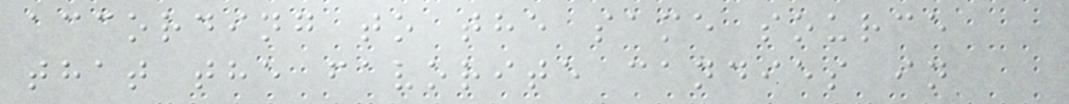according to the same source
that the favorite candies in
